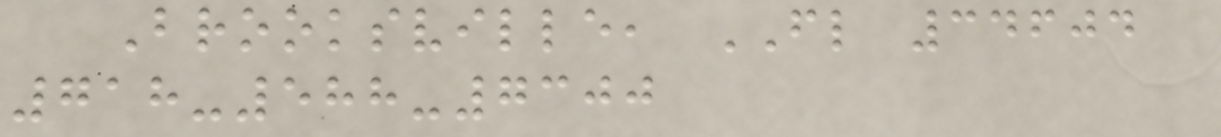Brooksville, FL 34604
718-588-7300
